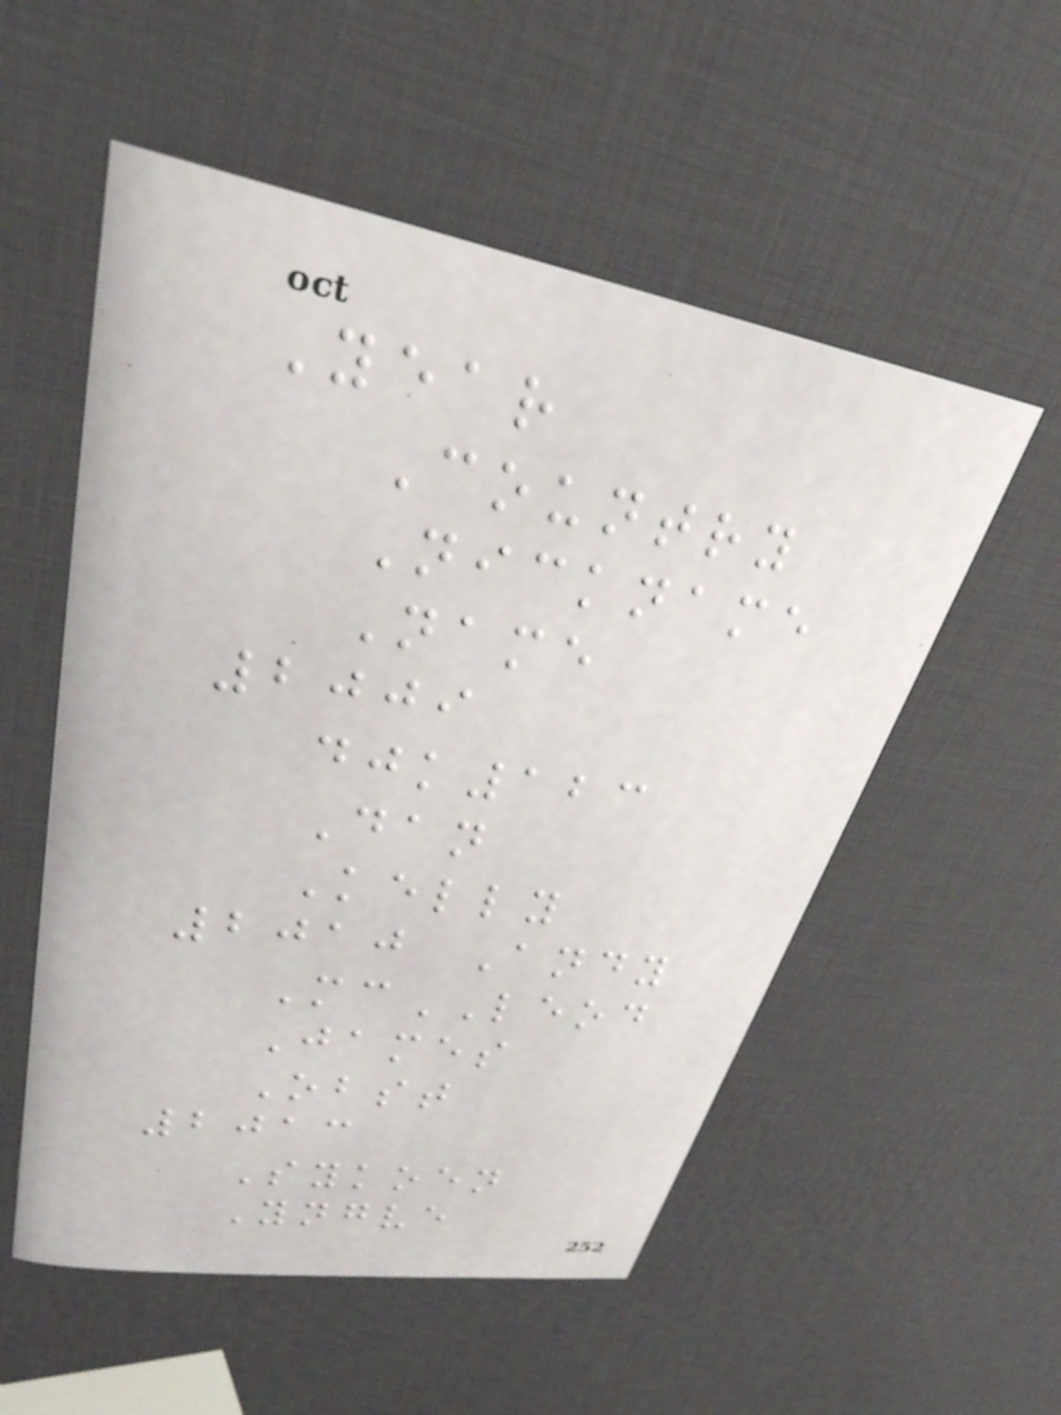Year
Country
Nickname
Name
2009
djk123
Dan
Kelly
2010 Andy
McLEOD
James
Obst
2013
Sykoen
Yngve
